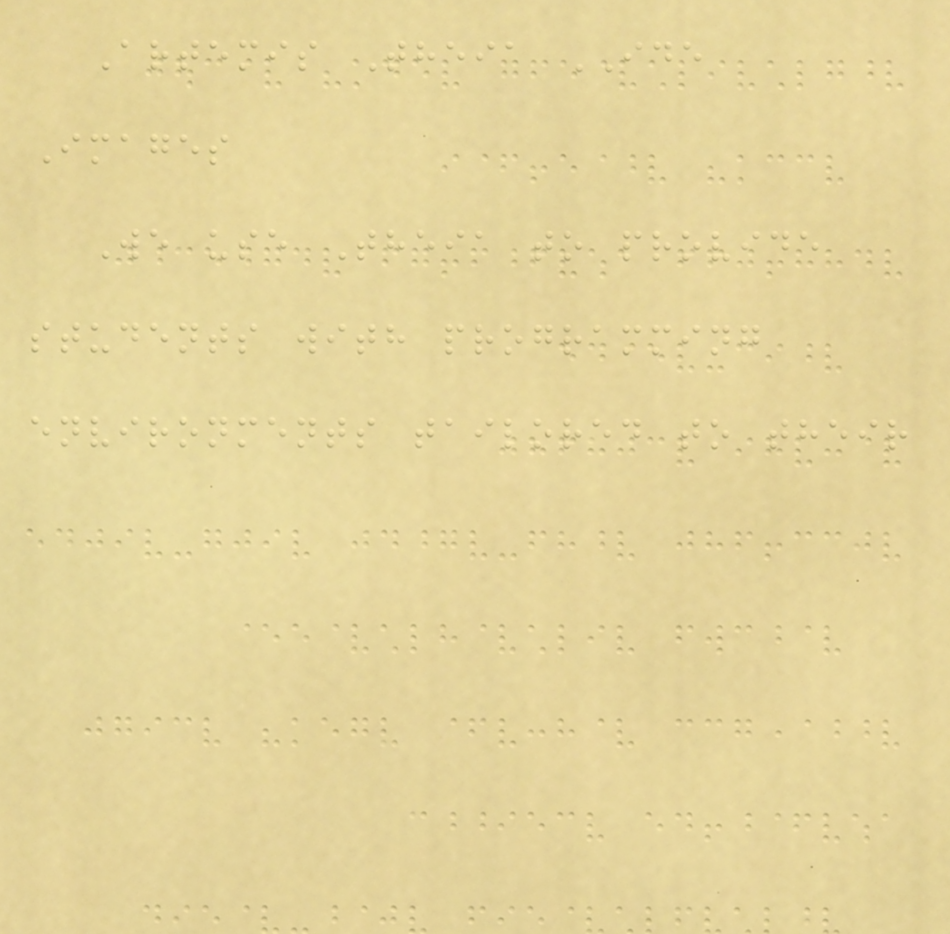Artemis Theia IDE
Images
We use Theia to provide
students with programming
environments tailored to their
